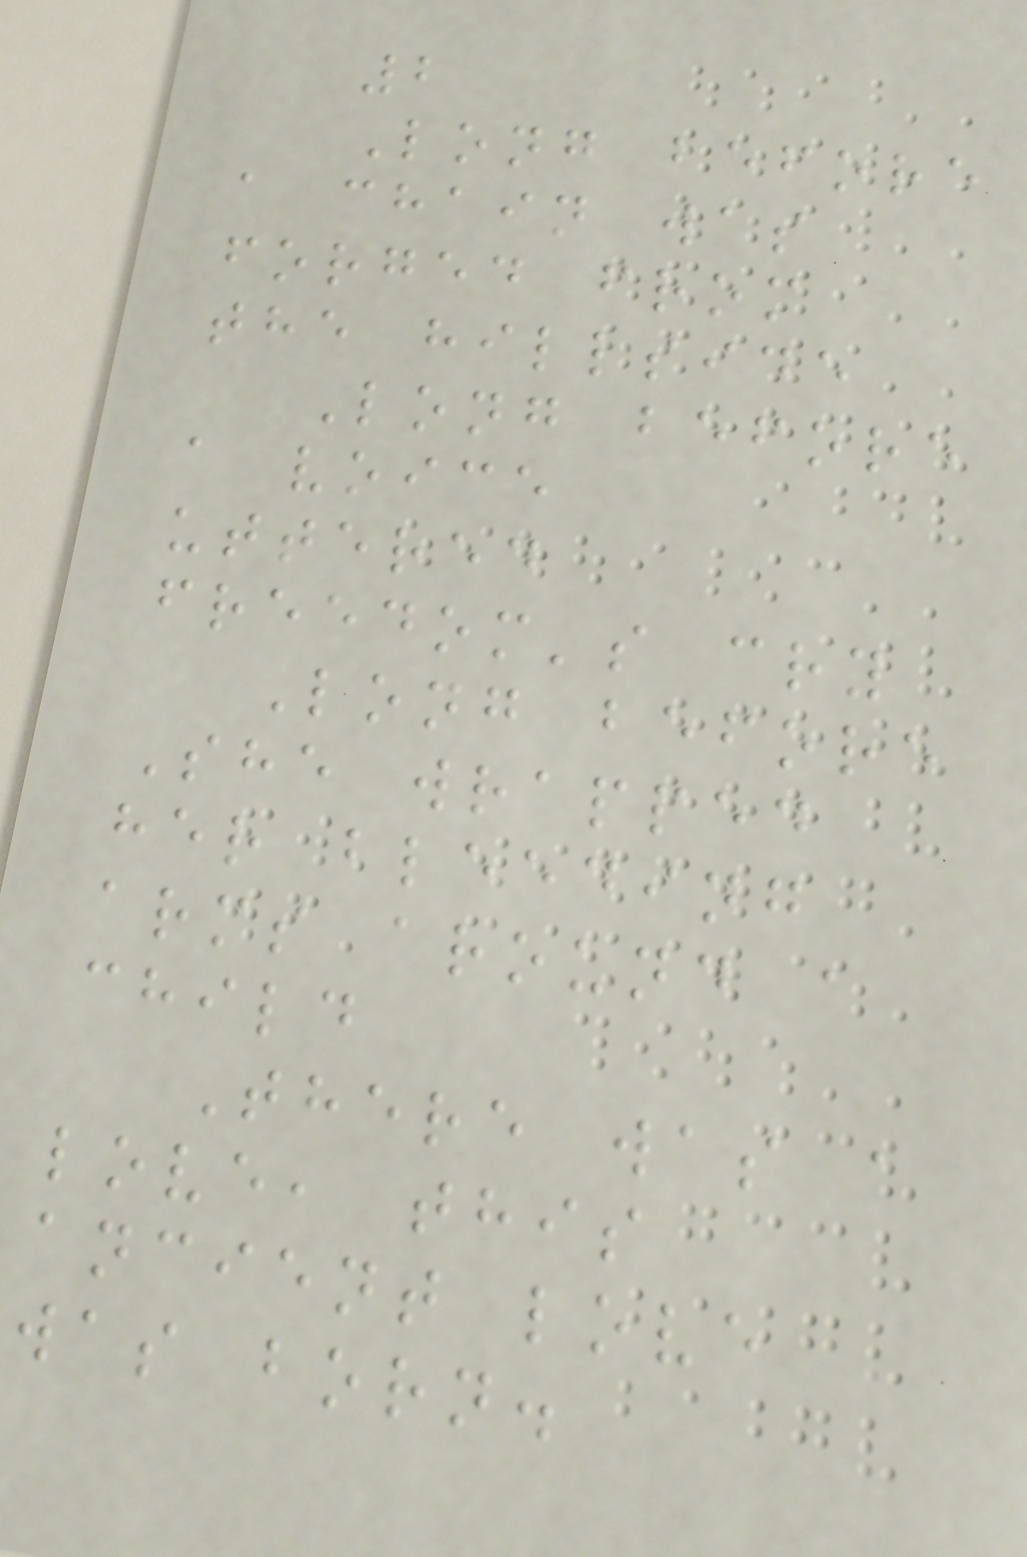2
Long before
a chain was
forged from
the hillside
Long before
a voice
uttered
freedom's cry
Long before
She wrapped
her bleeding
arms around a
child
There was a
love, this
ancient love
was born.
